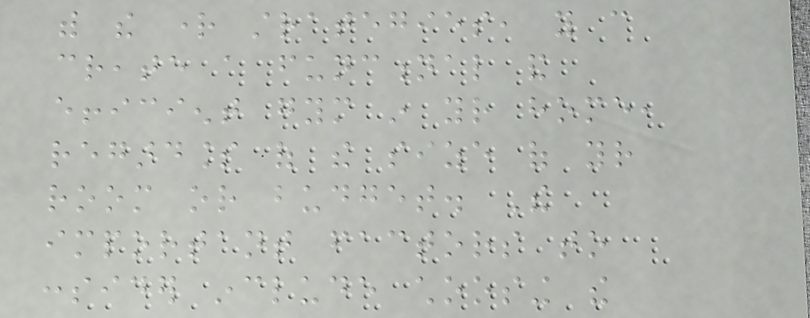with the right strategies, you can
create a functional and
efficient gym in your home,
regardless of the size of your
room or budget. The
important factors to
consider include choosing the
